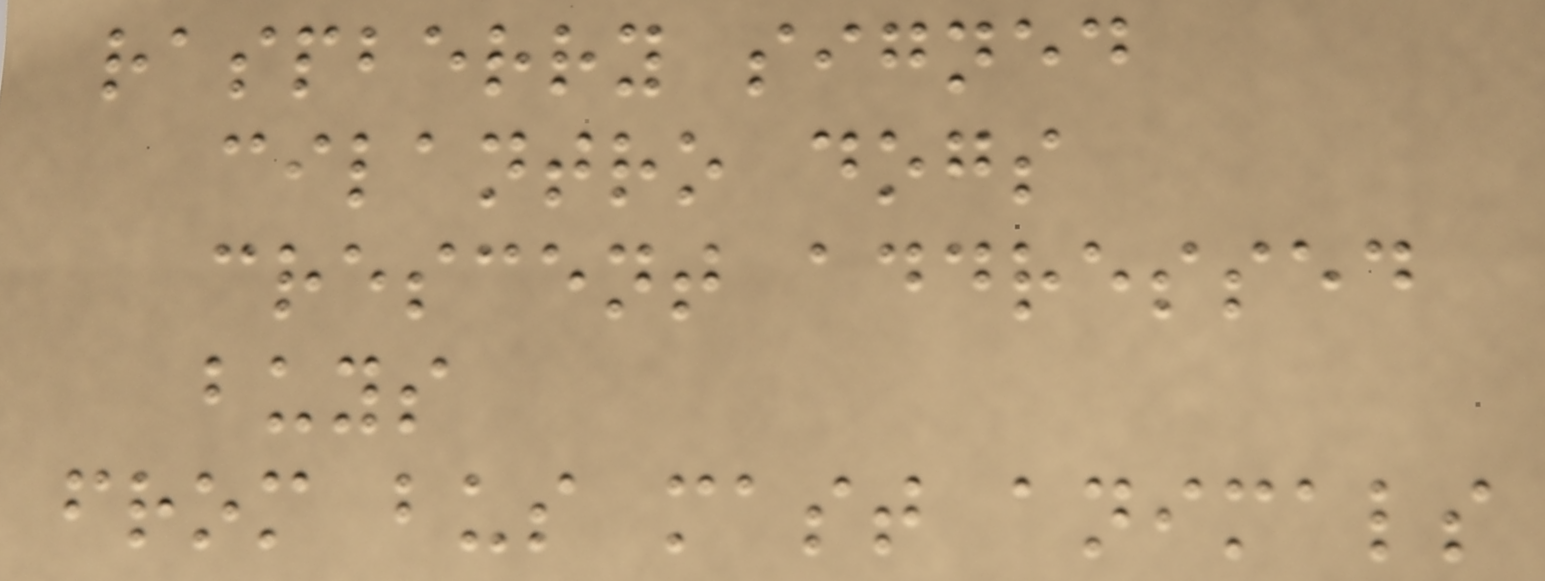raspberry signed
cilantro dogs
crescent addressed
buys
from bus mast animals
